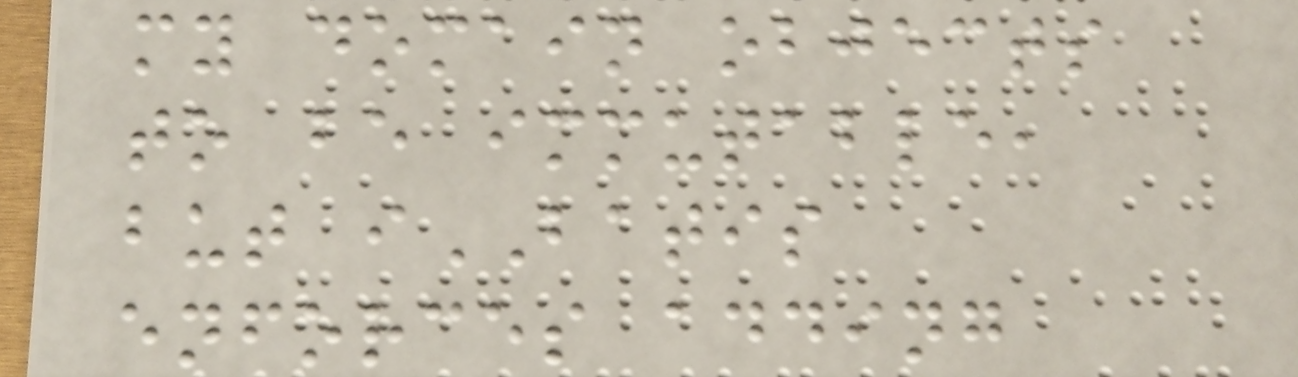my domain objects
to be immutable,
but iBATIS
enforces adding
